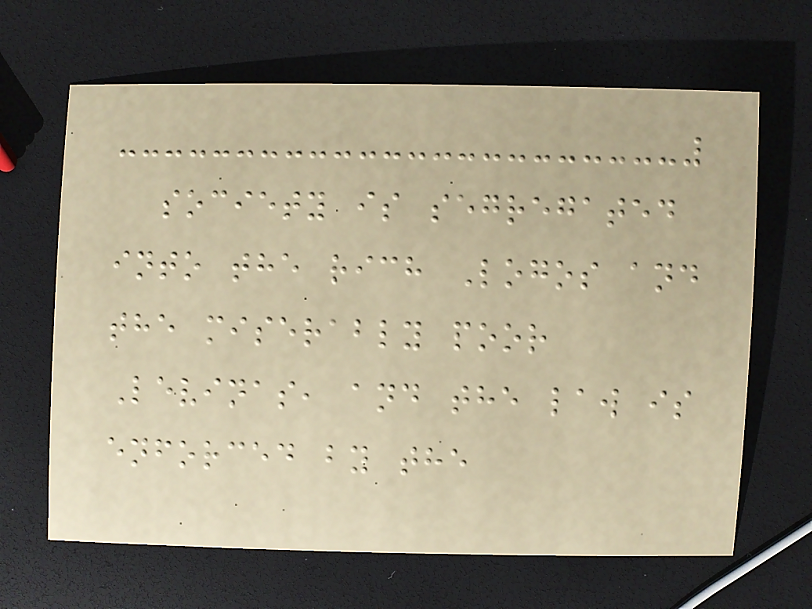society is segregated
into the rich Logos and
the miserably poor
Levinas, and the law is
enforced by the
